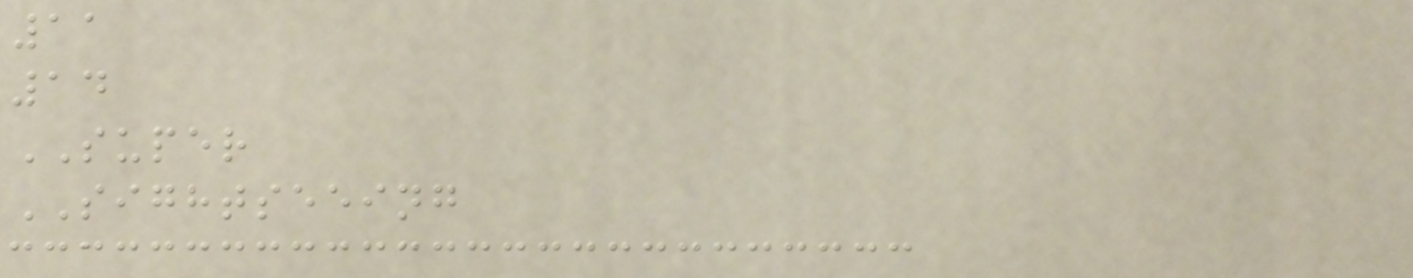11
14
SUPER
SIGHTSEEING
